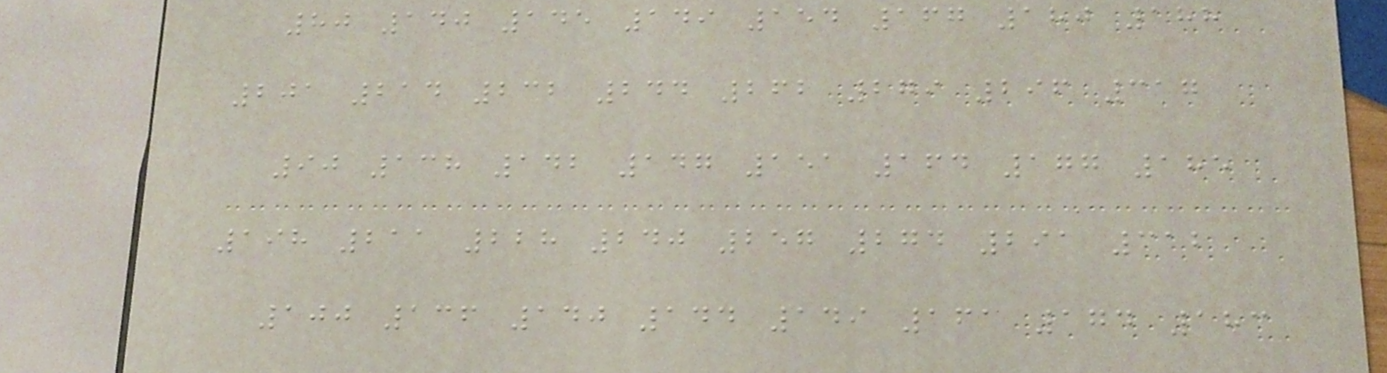80 140 145 149 154 167 180 188
201 214 232 244 262 279 296 317
90 138 142 147 151 164 177 185
198 211 228 240 257 274 291 312
100 136 140 144 149 161 174 183
